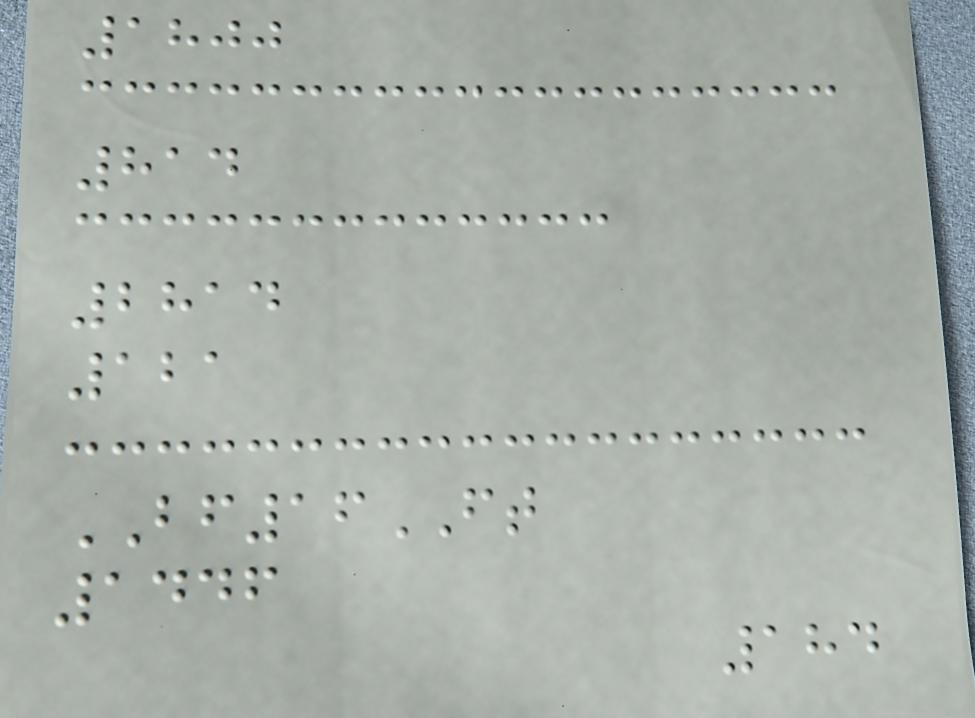1800
814
2814
121
BF16FT
1446
184
